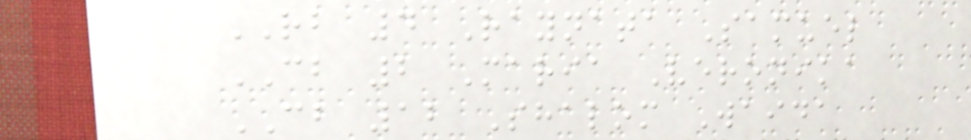RB 4 Raynata Samuel
CB 2 Maria Veronika
CB 12 Shalom Waida
